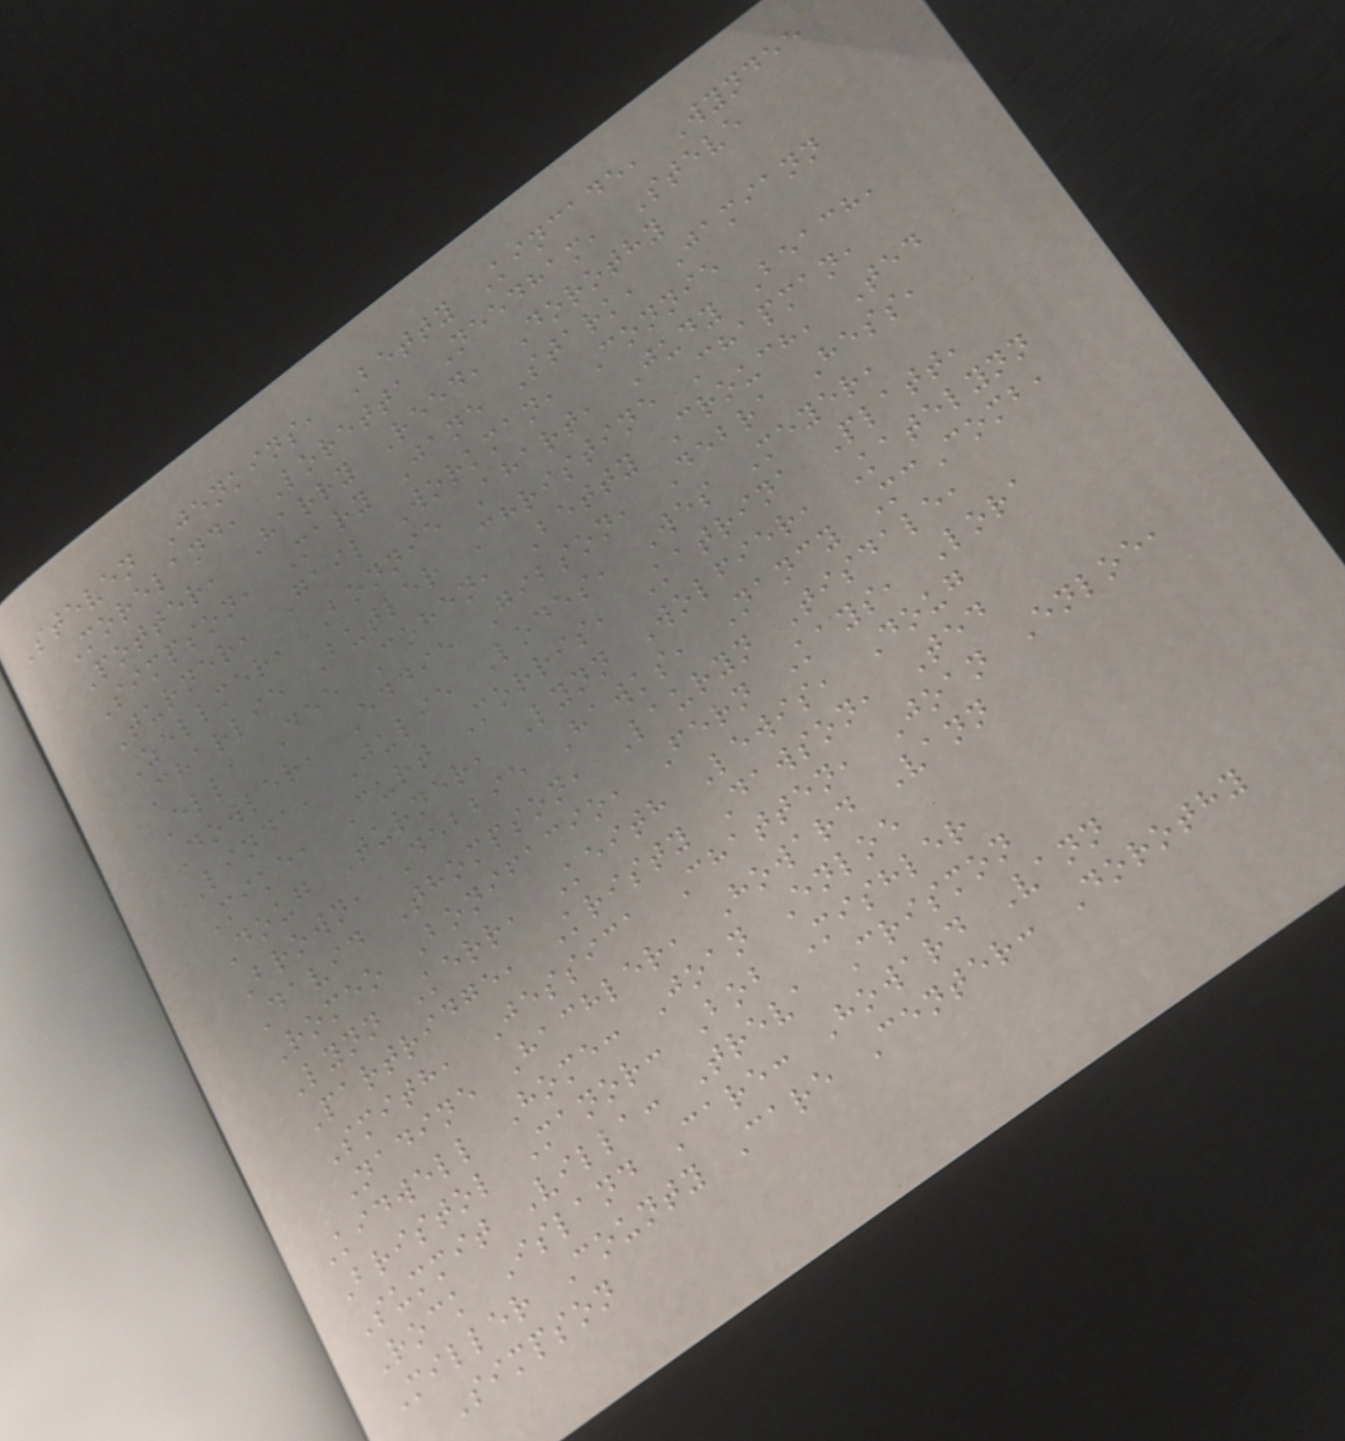Steven Jenkins, Betty Kincade, Wyndee
Moreland, Loretta Needham, Steve
Potter, Harry Reed, Dorothy
Simpson, Mary Jane Stark, Jamiann
Turner, Gail Workman, Connie
Zellmer, Bonnie Ahart, Judy Beach,
Charlie Butler Christine Chapman,
Ella Dee Cohen, Betty Crouch, Ted
Dowler, Eddie Gibson, Debra Hess,
Linda, Julie Lodes, Wes Meyer,
Mike, Curt Morris, Katrina Platt,
Doug Turner, Lynn Wolfier, Katelynn
Brown, Debbie Hawks, Nancy McComb,
David Thompson, Lauryn Tisdale,
Romeo Bonifacio, Fern Kays, Lora
Lynn Kerr, Keith Lewis, Doug
Partridge, Kristy Dawson, Ted
Smith, Jessica Chatten, Joan Enloe,
Nadine Hachler, Howard Vann
Kidwell Home: Joan Enloe
Bristol Manor: Bob Mishler
Summit Villa: Treva Crismon
Rock Island Care: Howard Vann
Miller County Care Center: Dorothy
Simpson
